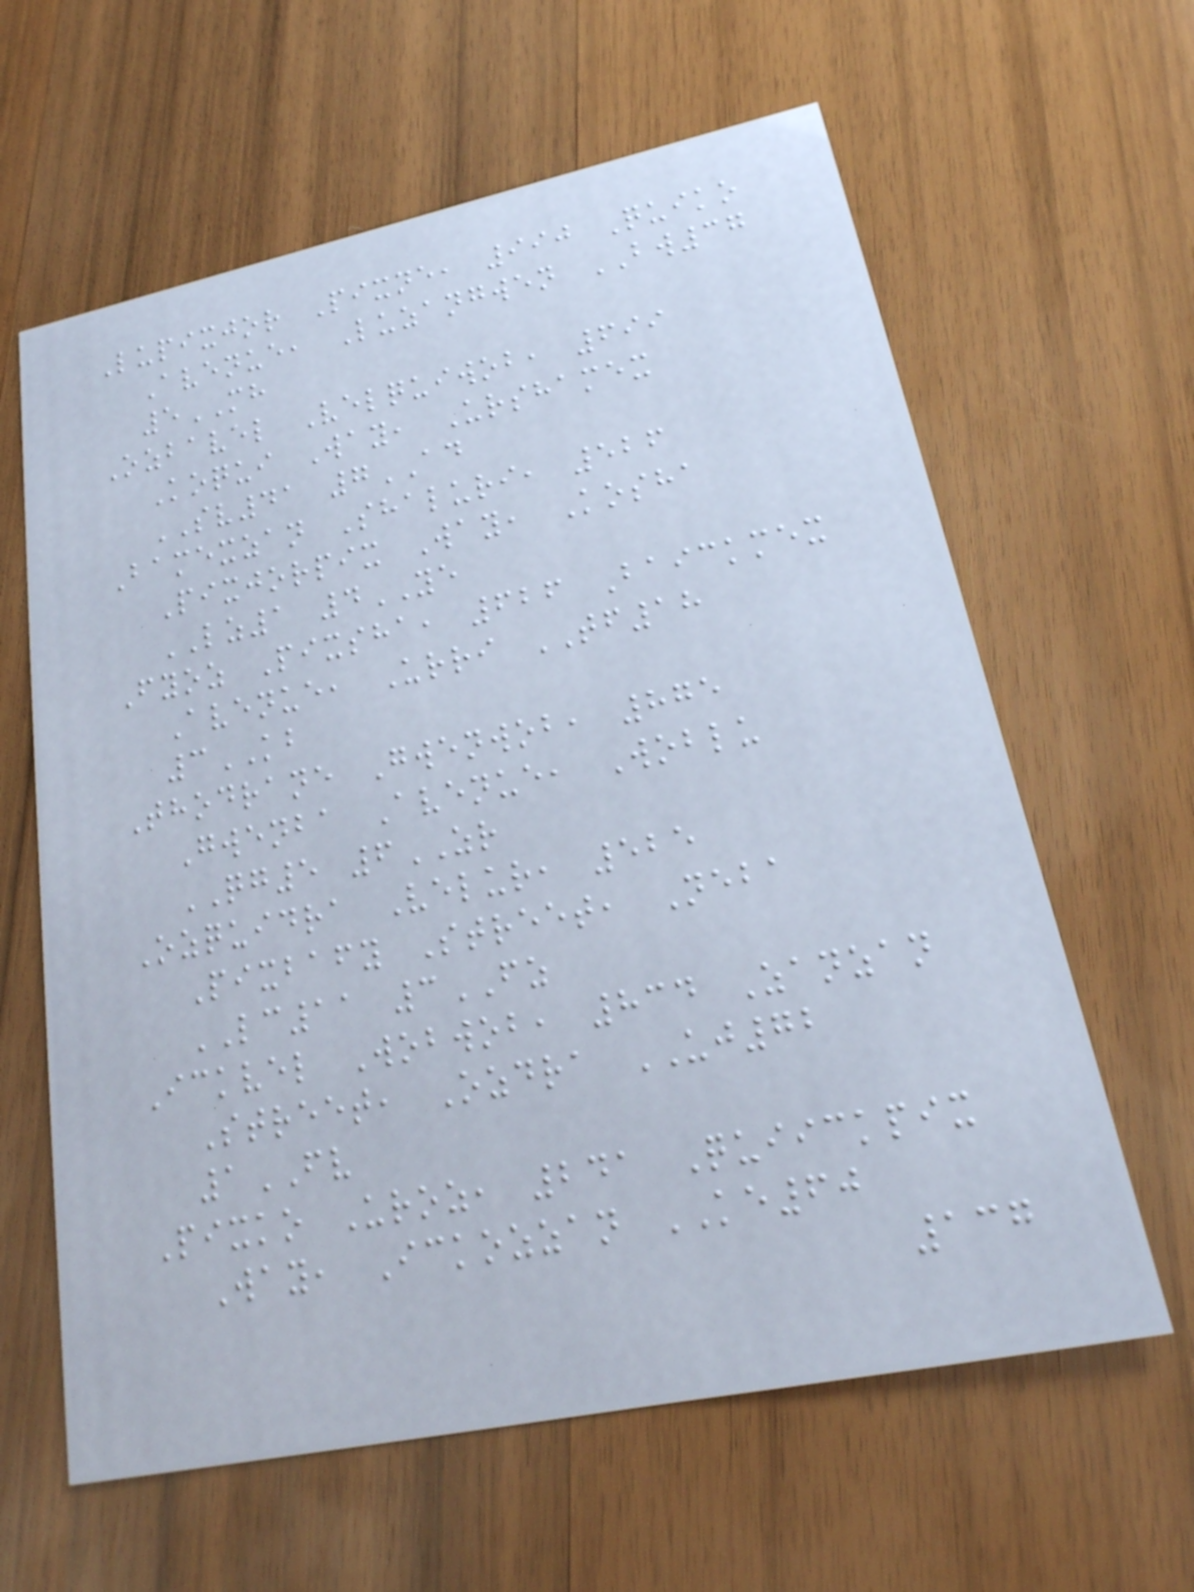Lupixjor Pixne, 990 Quiko
Avenue, Luzangwen BW37
5MH
Ozbavel Velquiwob, 699
Koqui Way, Urshamex
SV41 7AD
Bamexzan Shaluri, 526
Pixjorpix Way, Kosha
LZ1 4YE
Fyoz Pixsha, 626 Baickmex
Avenue, Urri TF18
3KB
Thodrane Gwenwob, 875
Gwenba Avenue, Woblu
QG5 6ZR
Ozquidra Velur, 525
Pixbafy Street, Neba
LC11 3FZ
Ickvel Wobwob, 834 Zanzan
Street, Ozdra UJ72
1FV
Pixko Uroz, 241 Quiickpix
Way, Ickozzan KE60
137
